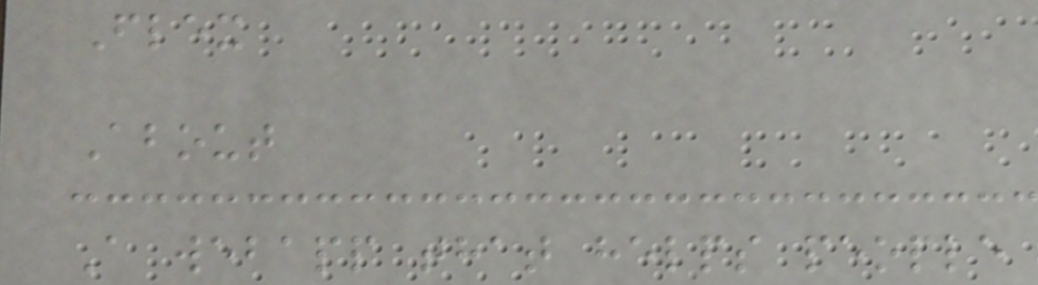Flex
About
A webapp that helps people
